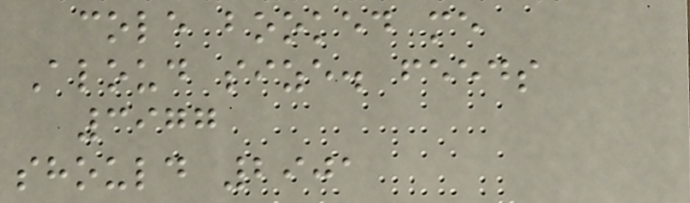cole booked me
Aloud size. feeds
3977
should 2901
